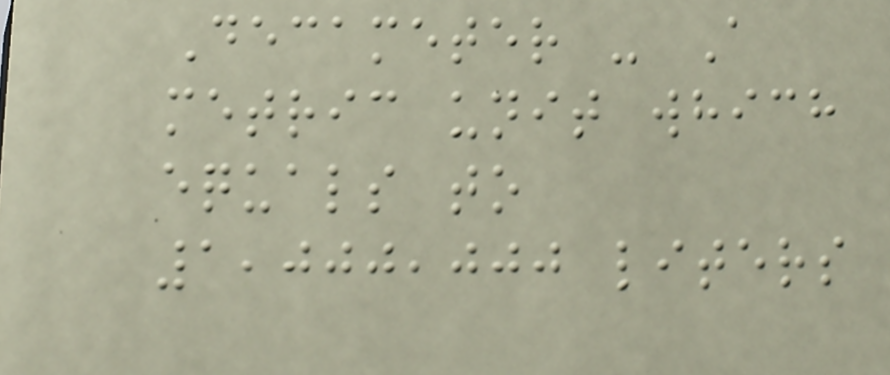Decameter - A
metric unit which
equals to
1,000,000 liters
